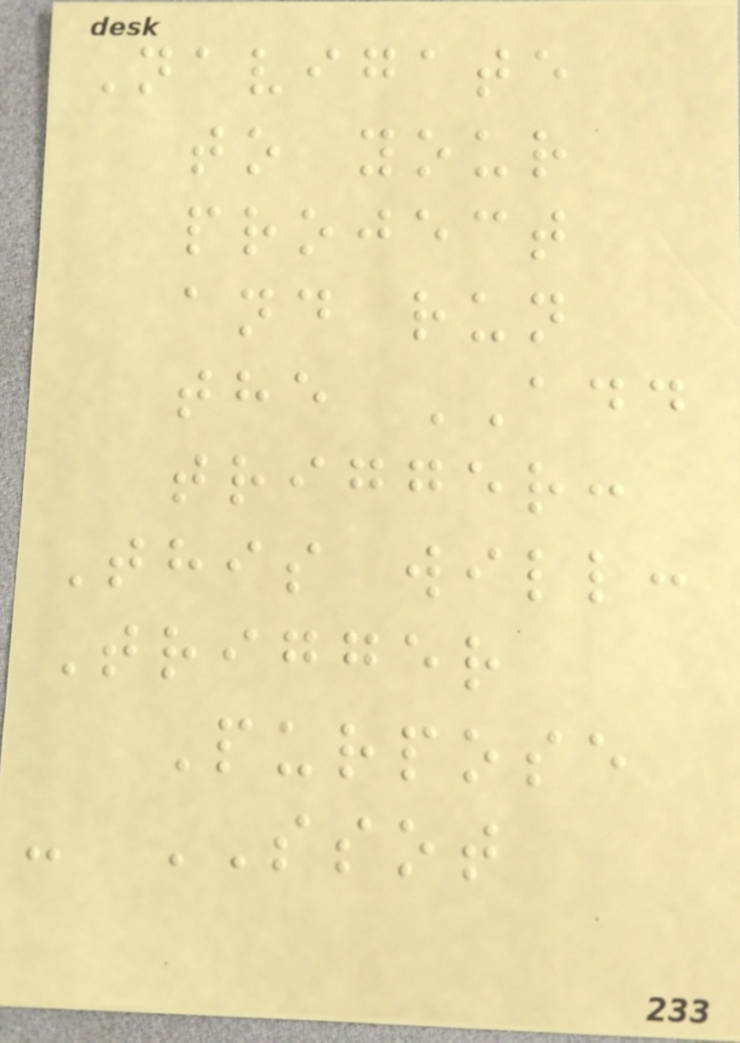Navigate
to your
project
and run
the ADD
trigger:
This will:
Trigger
Purpose
- SSOT
